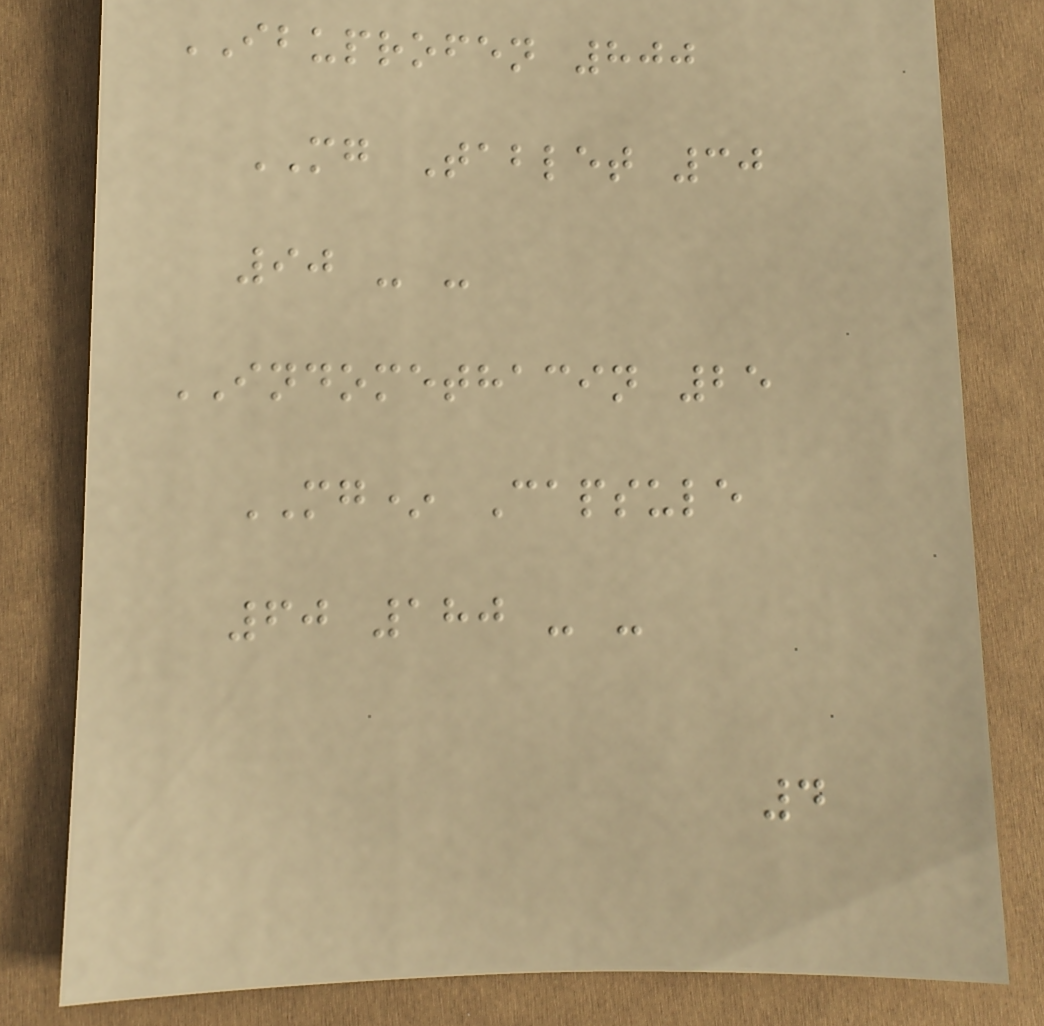IBUPROFEN 800
MG Tablet 30
90 - -
INDOMETHACIN 25
MG* Capsule
60 180 - -
4
